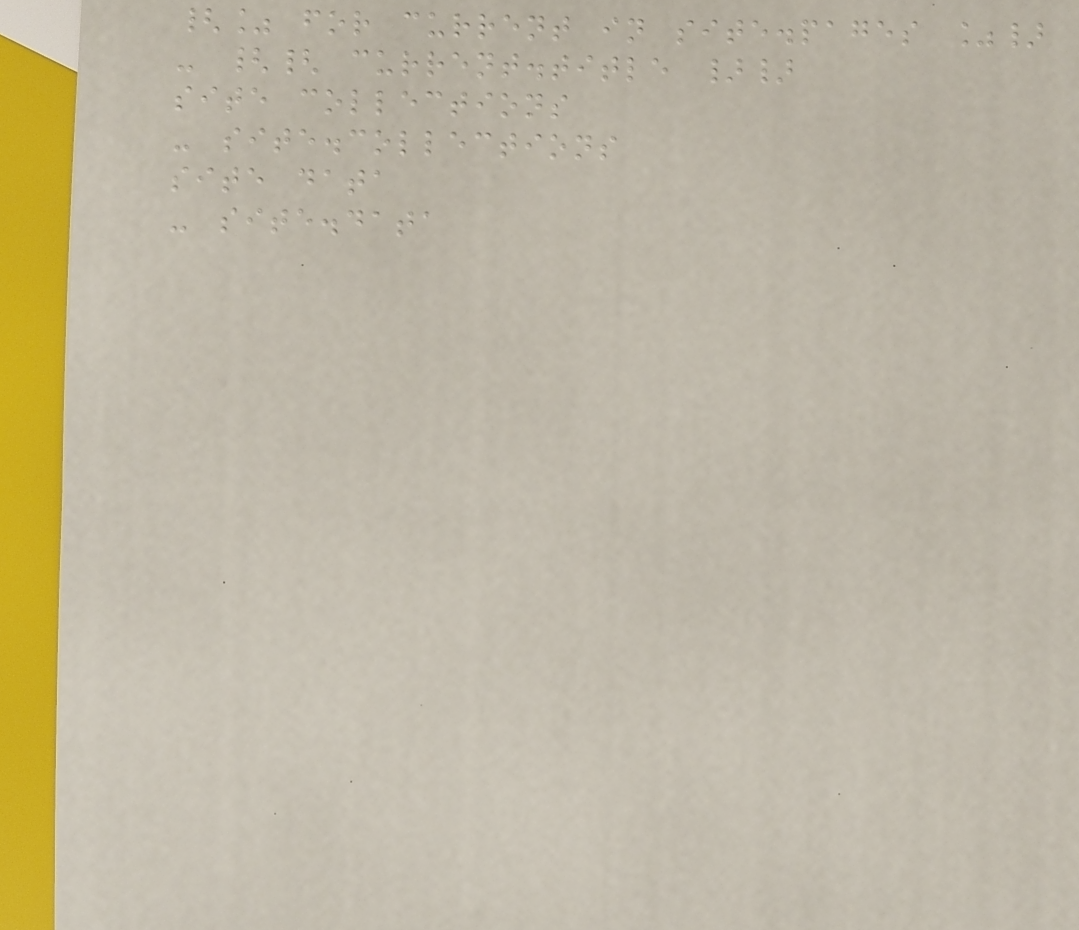{% for current in site.pages %}
- {{ current.title }}
site collections
- site.collections
site data
- site.data
